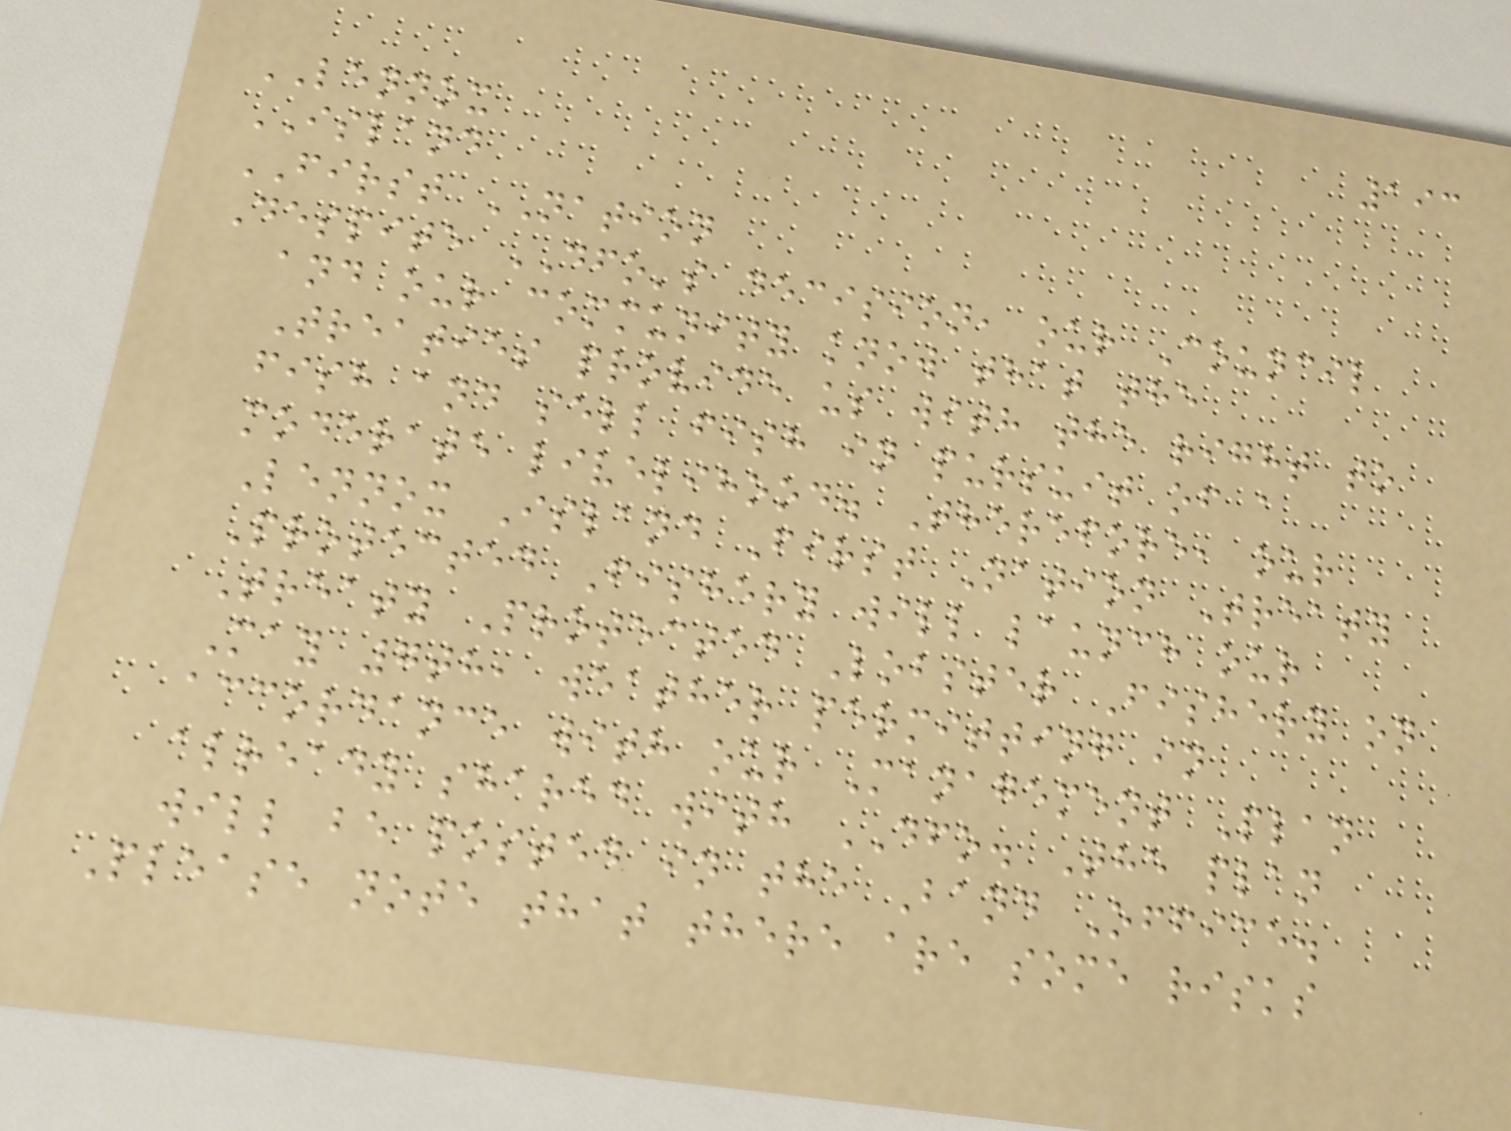193
LENNOX
ISLAND
FIRST NATION
Despite DFO's decision, our Council
and our community know that the
Treaties provide us with the right to
fish and sell fish in pursuit of a
moderate livelihood. Therefore, our
Lennox Island First Nation Treaty
Protected Fishery will launch our
Treaty Protected Lobster Fishery on
May 7th, weather permitting in
accordance with our Management Plan
already shared with DFO. The plan
will be posted in the Band Office.
Please note that there are some risks
